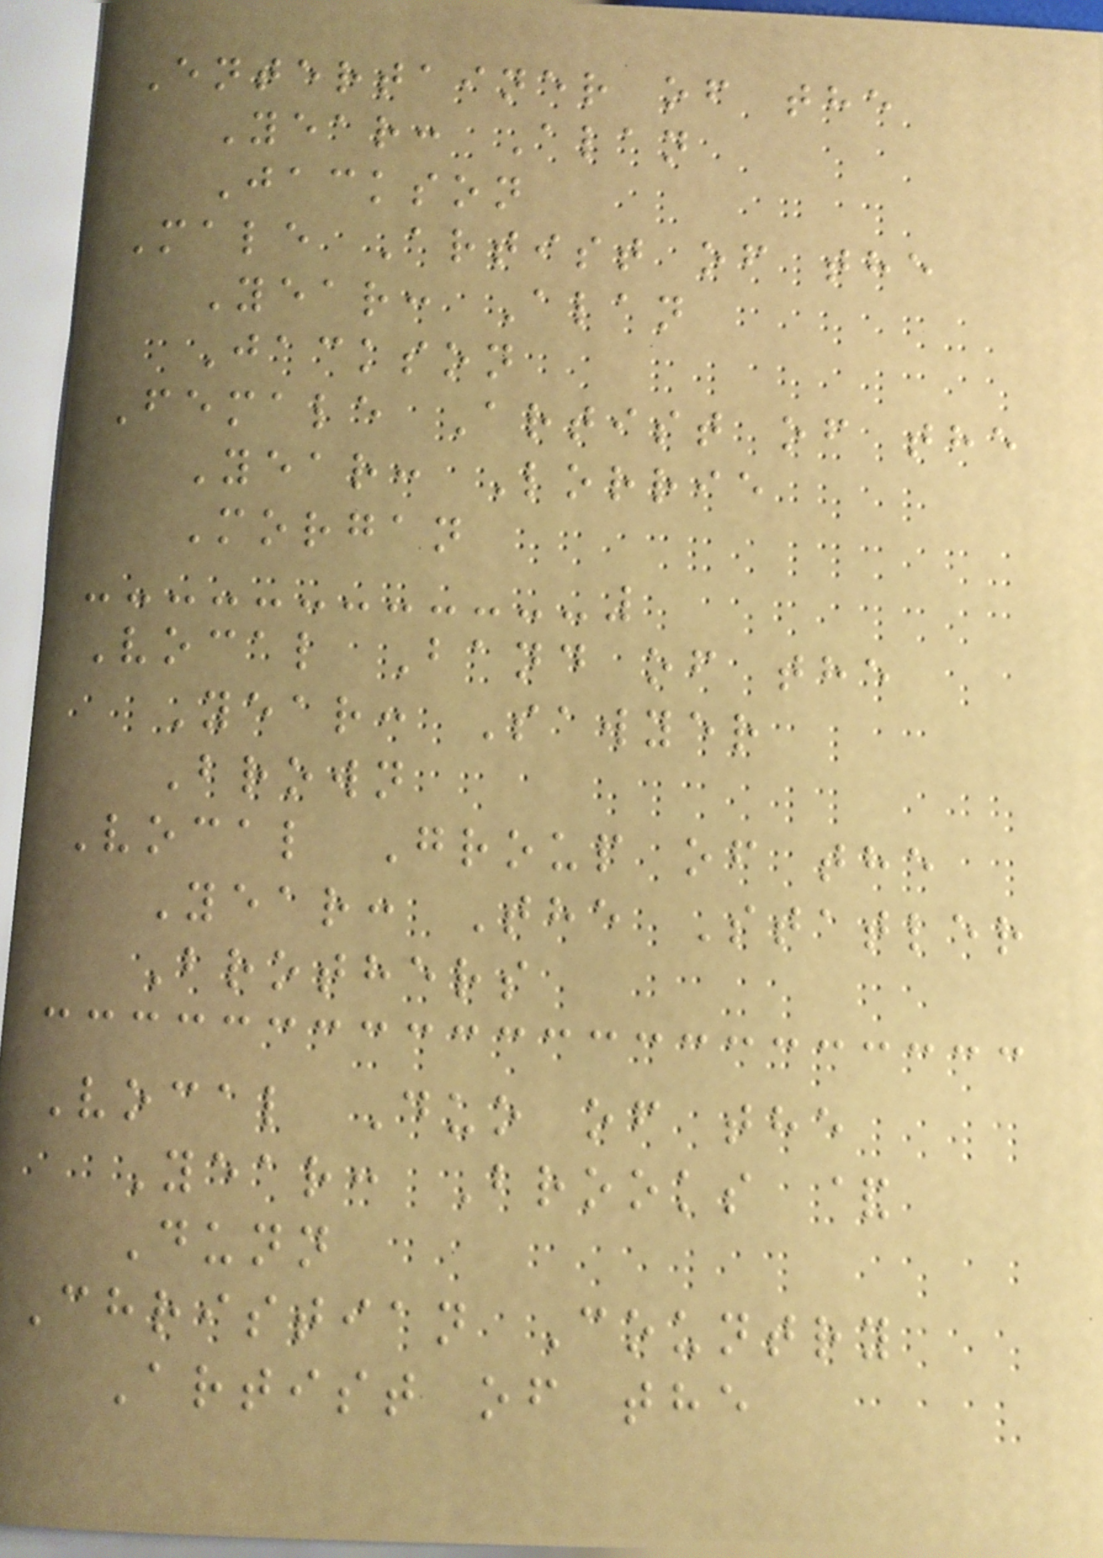Entertainer of the
Year: Alan
Jackson
Male Artist of the
Year: Alan
Jackson
Female Artist of the
Year: Lorrie
Morgan
Vocal Band of the
Year: Sawyer
Brown
Vocal Group of the
Year: The Statler
Brothers
Vocal Duo of the
Year: Brooks &
Dunn
Christian Country
Artist of the
